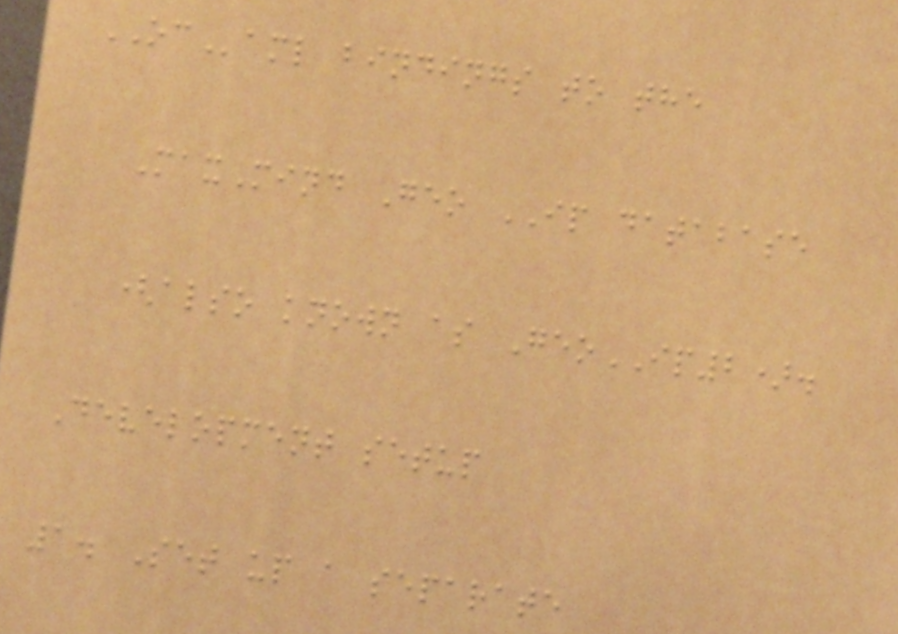OCaml bindings to the
MaxMind Geo IP database
(also known as GeoIP2).
Development setup
1. Set up a separate
